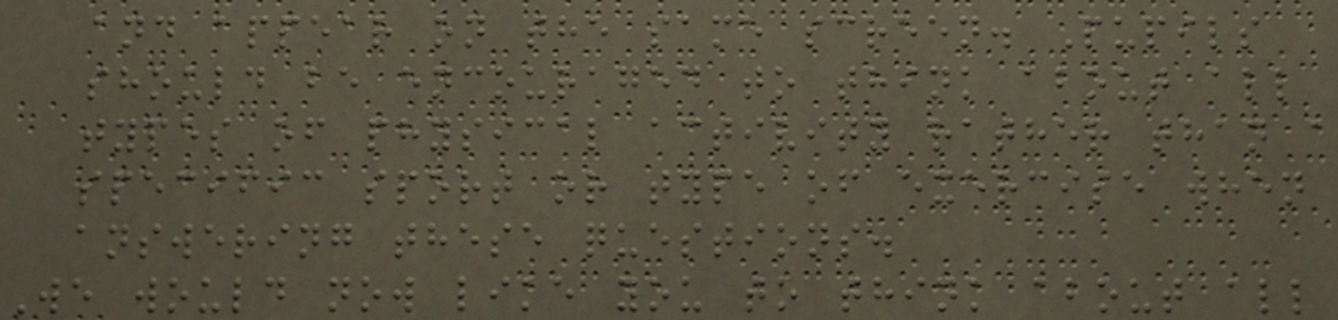and appear on the same screen. Pupils
should be encouraged to think about all
types of physical activity rather than a
specific sport or type of exercise when
answering these questions.
We would now like you to think about all
